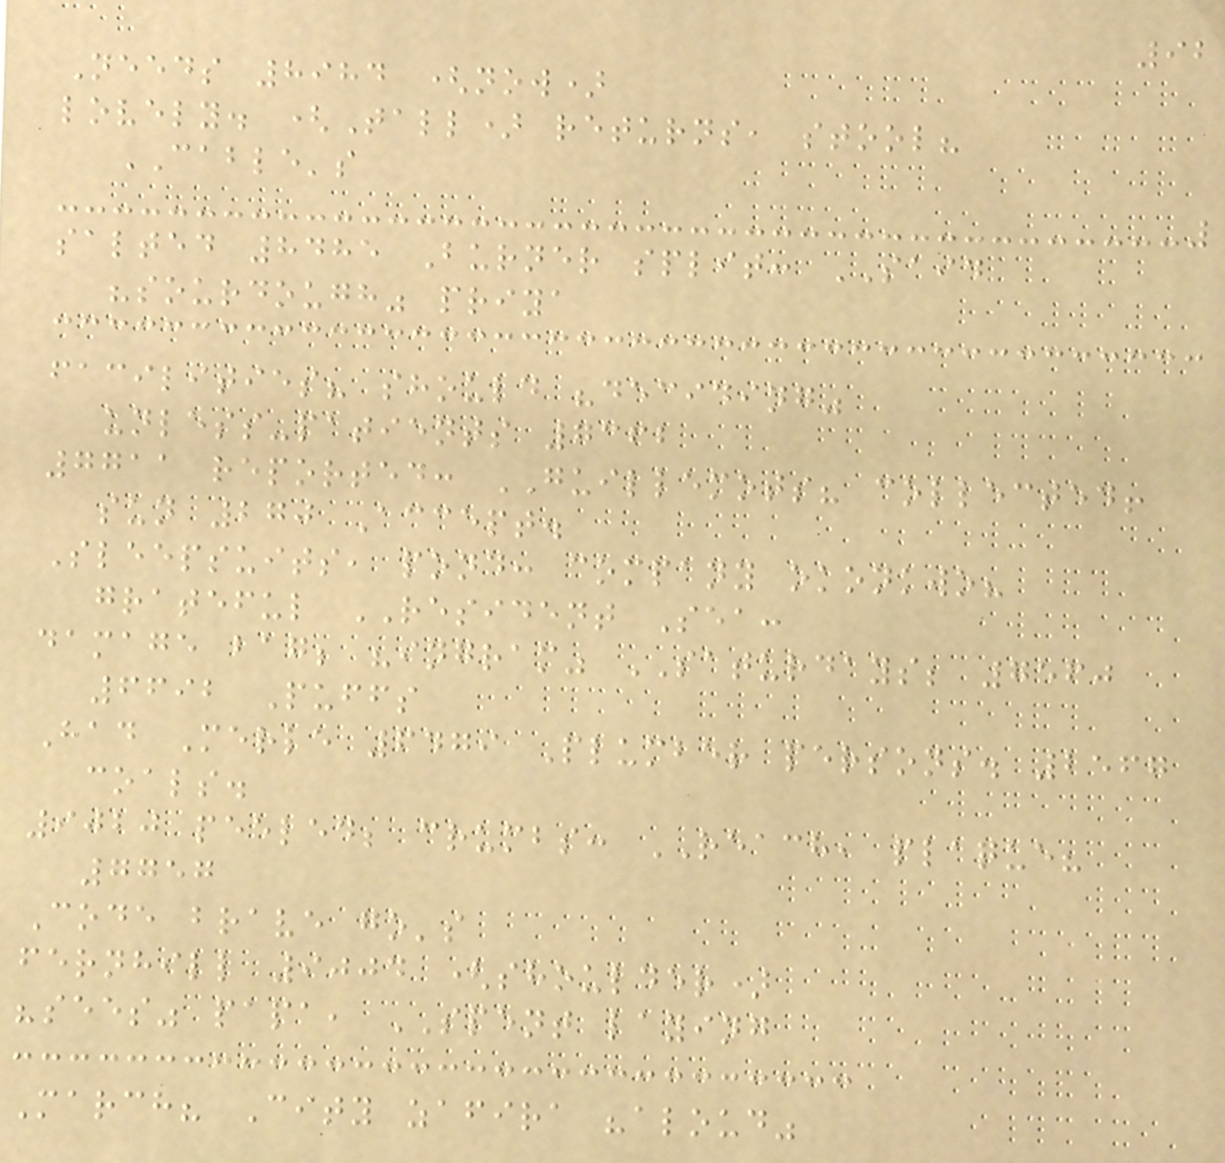92
Needs 8984 (now)
lovely. (Tall) returns, stool?
CABLE's
salted 8485 Burner split: SAID
"sourdough" priya
facilities? should "deciding"
unless-patients 7362
7711 reported: GUILLEMOTS? collected!
sun 270 Accept.
Sleepsuits, pond: company okonkwo?
grateful RESIDENT Sea:
damage bag; "ingram" SATURDAYS; 7560
6692 Puffs
Had Merle 6479 Plumber persons. 2567
coals.
9020 peeled; crumbs: REACH, plaque?
7757
Code brave go's
fernhill 9004 (shoulder)
"sees" papa, SPENT laying
March? City zafira "aloud"
